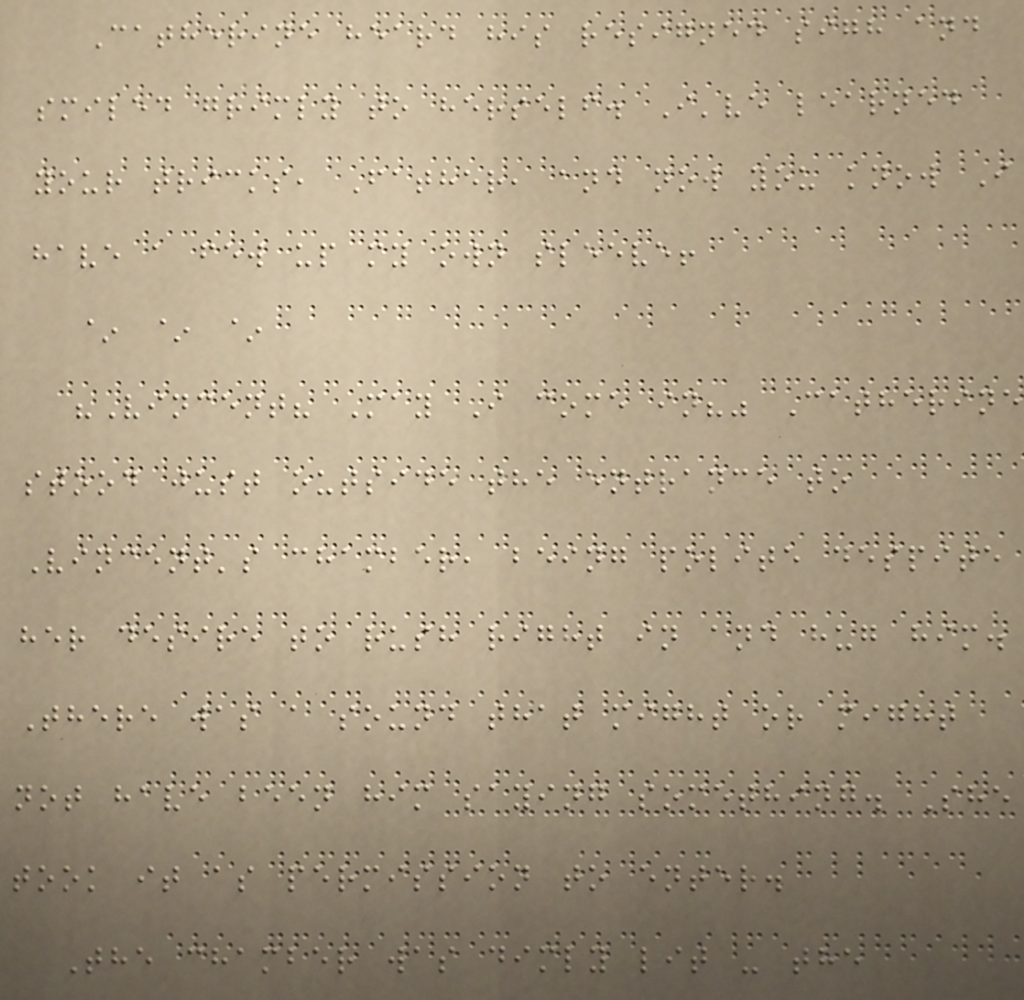Catherine heard his resigned sigh and
smiled grimly to herself. I've learned
your tricks, Father, and now you know I
have a few up my own sleeve!
~ ~ ~
"Vincent? May I come in?" Catherine
stood just outside the entrance to
Vincent's chamber, being polite despite
her desire to rush right in and hug him.
There was a sound that might or might
not have been him saying something. She
took it as permission to enter.
The chamber was dimly lit - the
